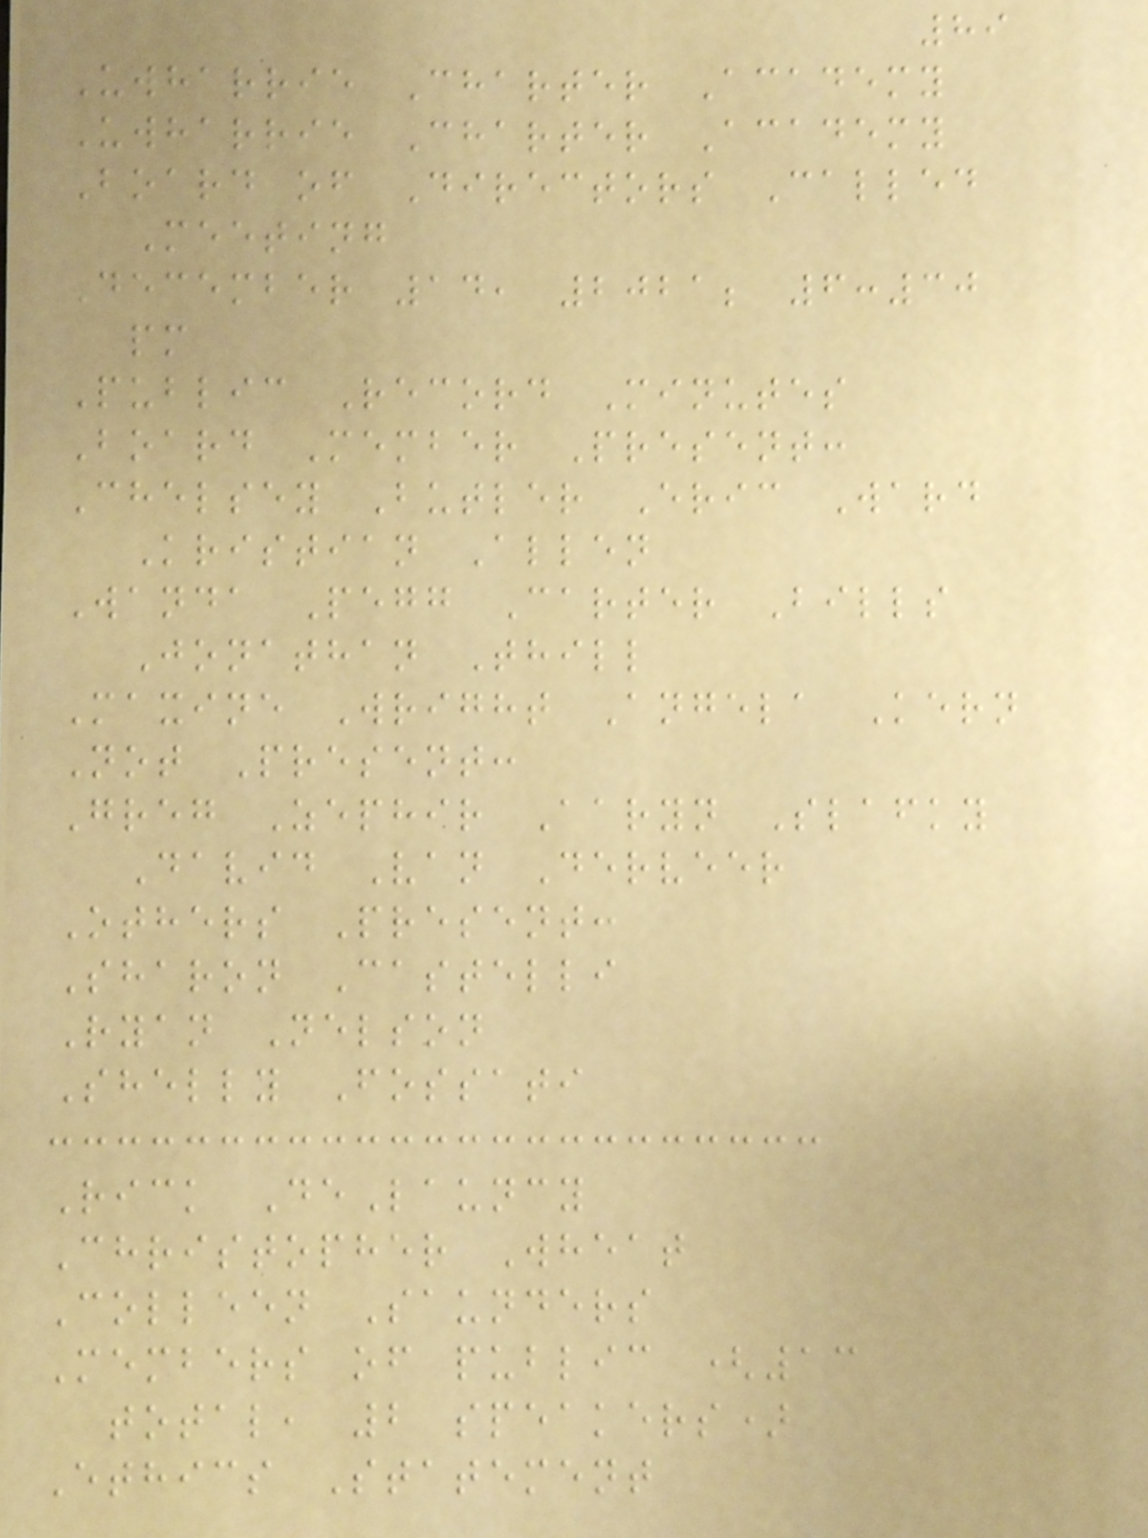89
Uwharrie Charter Academy
Uwharrie Charter Academy
Board of Directors Called
Meeting
December 14, 2021; 6:30
pm
Public Record Minutes
Board Member Present:
Chelsey Butler Eric Ward
Kristian Allen
Wanda Pegg Carter Bills
Jonathan Thill
Maxine Wright Angela Kern
Not Present:
Greg Zephir Aaryn Slafky
David Van Derveer
Others Present:
Sharon Castelli
Ryan Nelson
Shelly Fossati
Rick DeLauncy
Christopher Wheat
Colleen Saunders
Members of public (13
total, 2 speakers)
Ethics Statement
